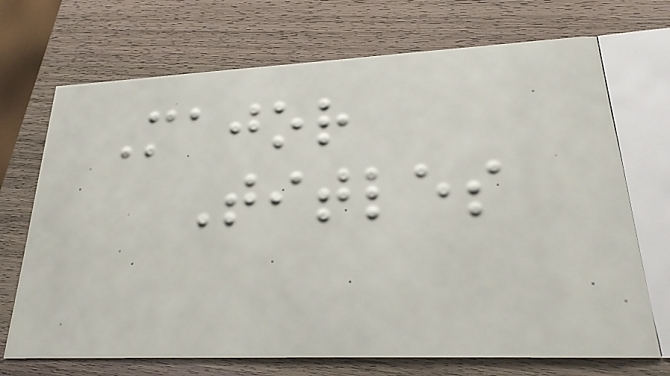Major
Titles
